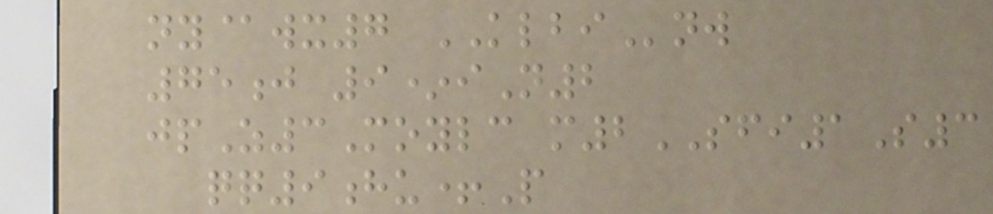ny@wx7 KLBInw
75j 9*iN2
jpZ3Moylc m2SFI1S3
qq9hu+P
